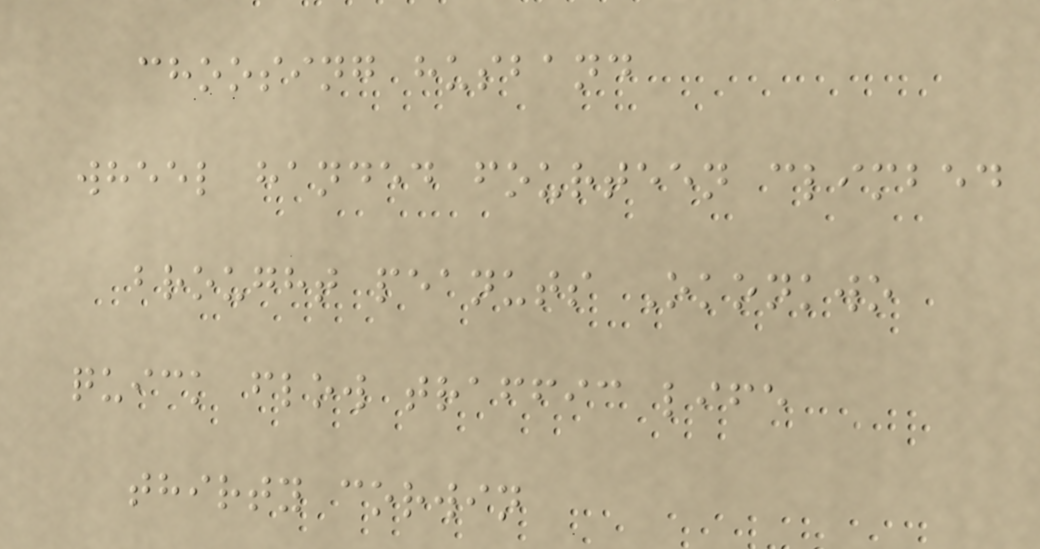choosing husband
wheel handed fourteen climbed
brought peanuts Okonkwo
quick flow traffic life
thirty corwin
